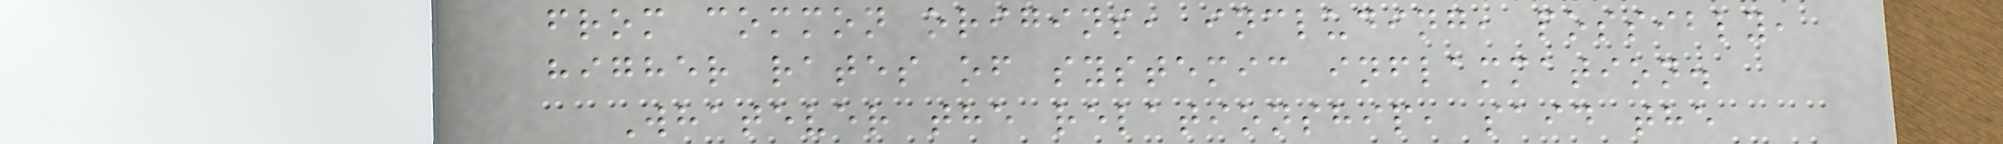from common origins, including, possibly,
higher rates of systemic inflammation.
Whatever the relationship, said the
